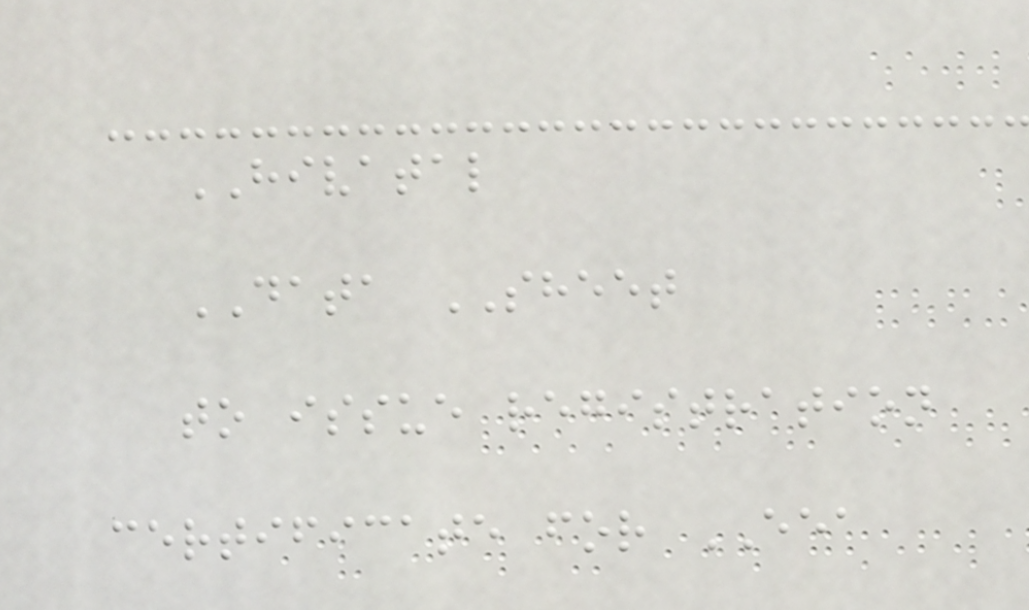HIVATAL
DATA SHEET
to issue registration
certificate for EEA
